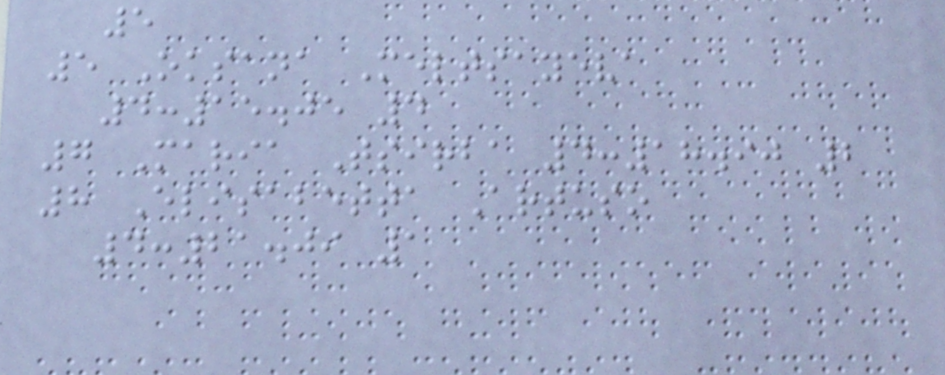5
5 Oksana Meltsayeva
4:15.05 4
7 Maria Tsirba 4:18.90 2
8 Elisabetta Artuso
4:21.09 1
